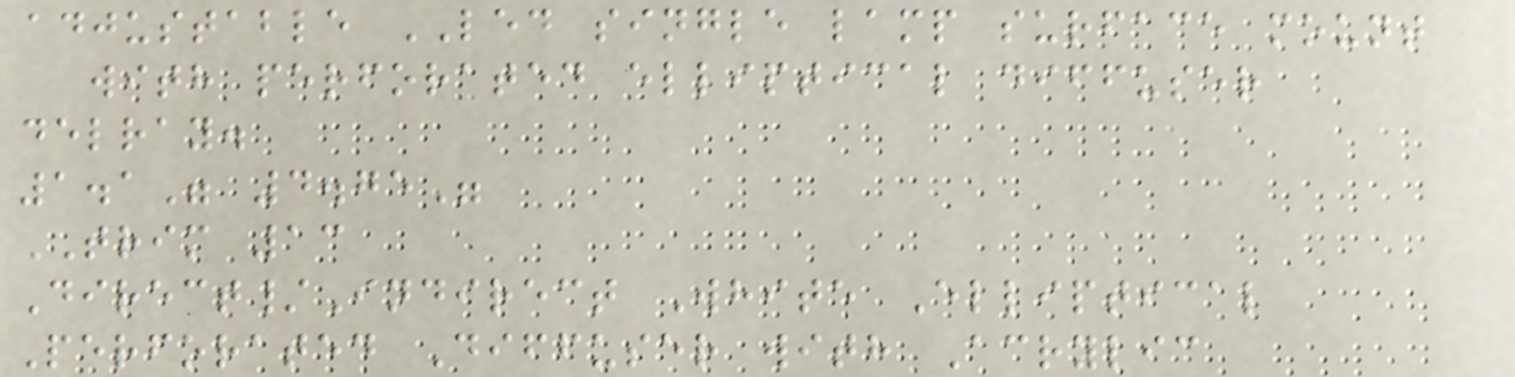adjustable LED single lamp surface mount
with perforated elliptical diffuser
delray.
1.1" 4.75"
TRIM 13
Direct/Indirect White Elliptical
Perforated Diffuser with Acrylic
